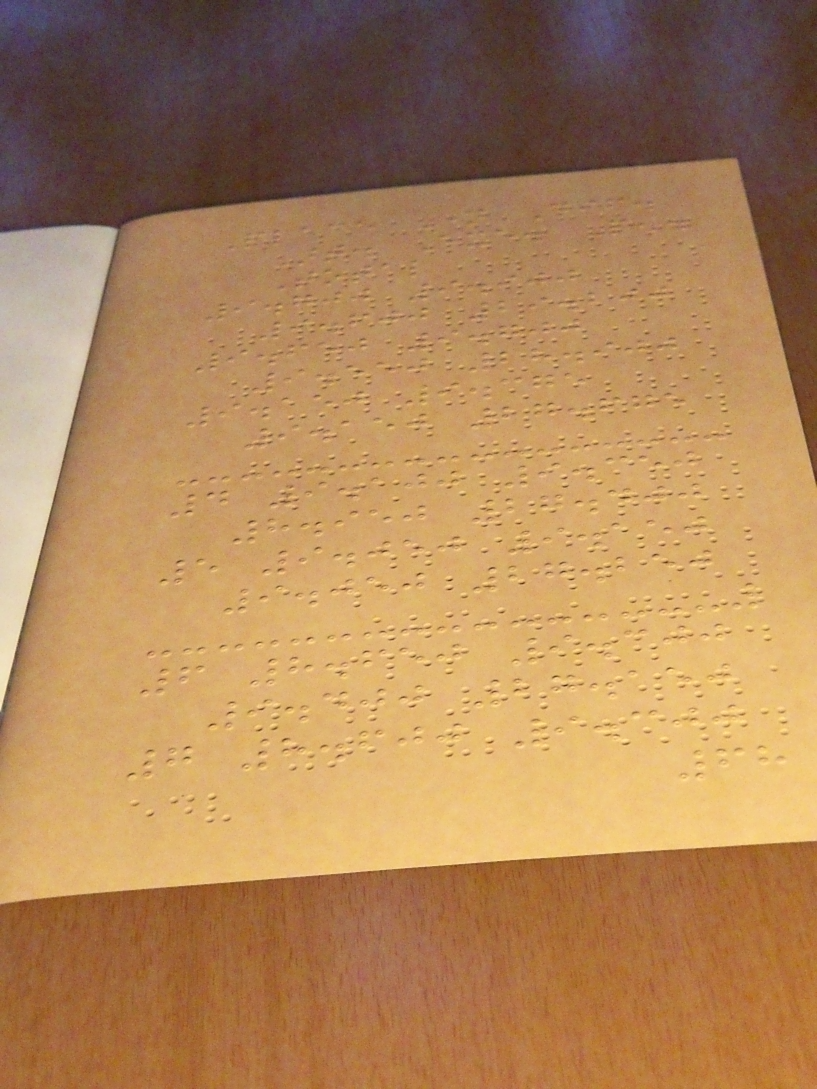Place Name Dif.
Art. Exe. Pen.
Total
9.700 9.900
9.600 29.200
9.650 9.700
9.550 28.900
9.150 9.375
9.150 27.675
4 9.100 9.350
8.950 27.400
5 9.050 9.150
9.050 27.250
6 8.650 9.300
9.400 27.150
7 8.600 9.300
68
